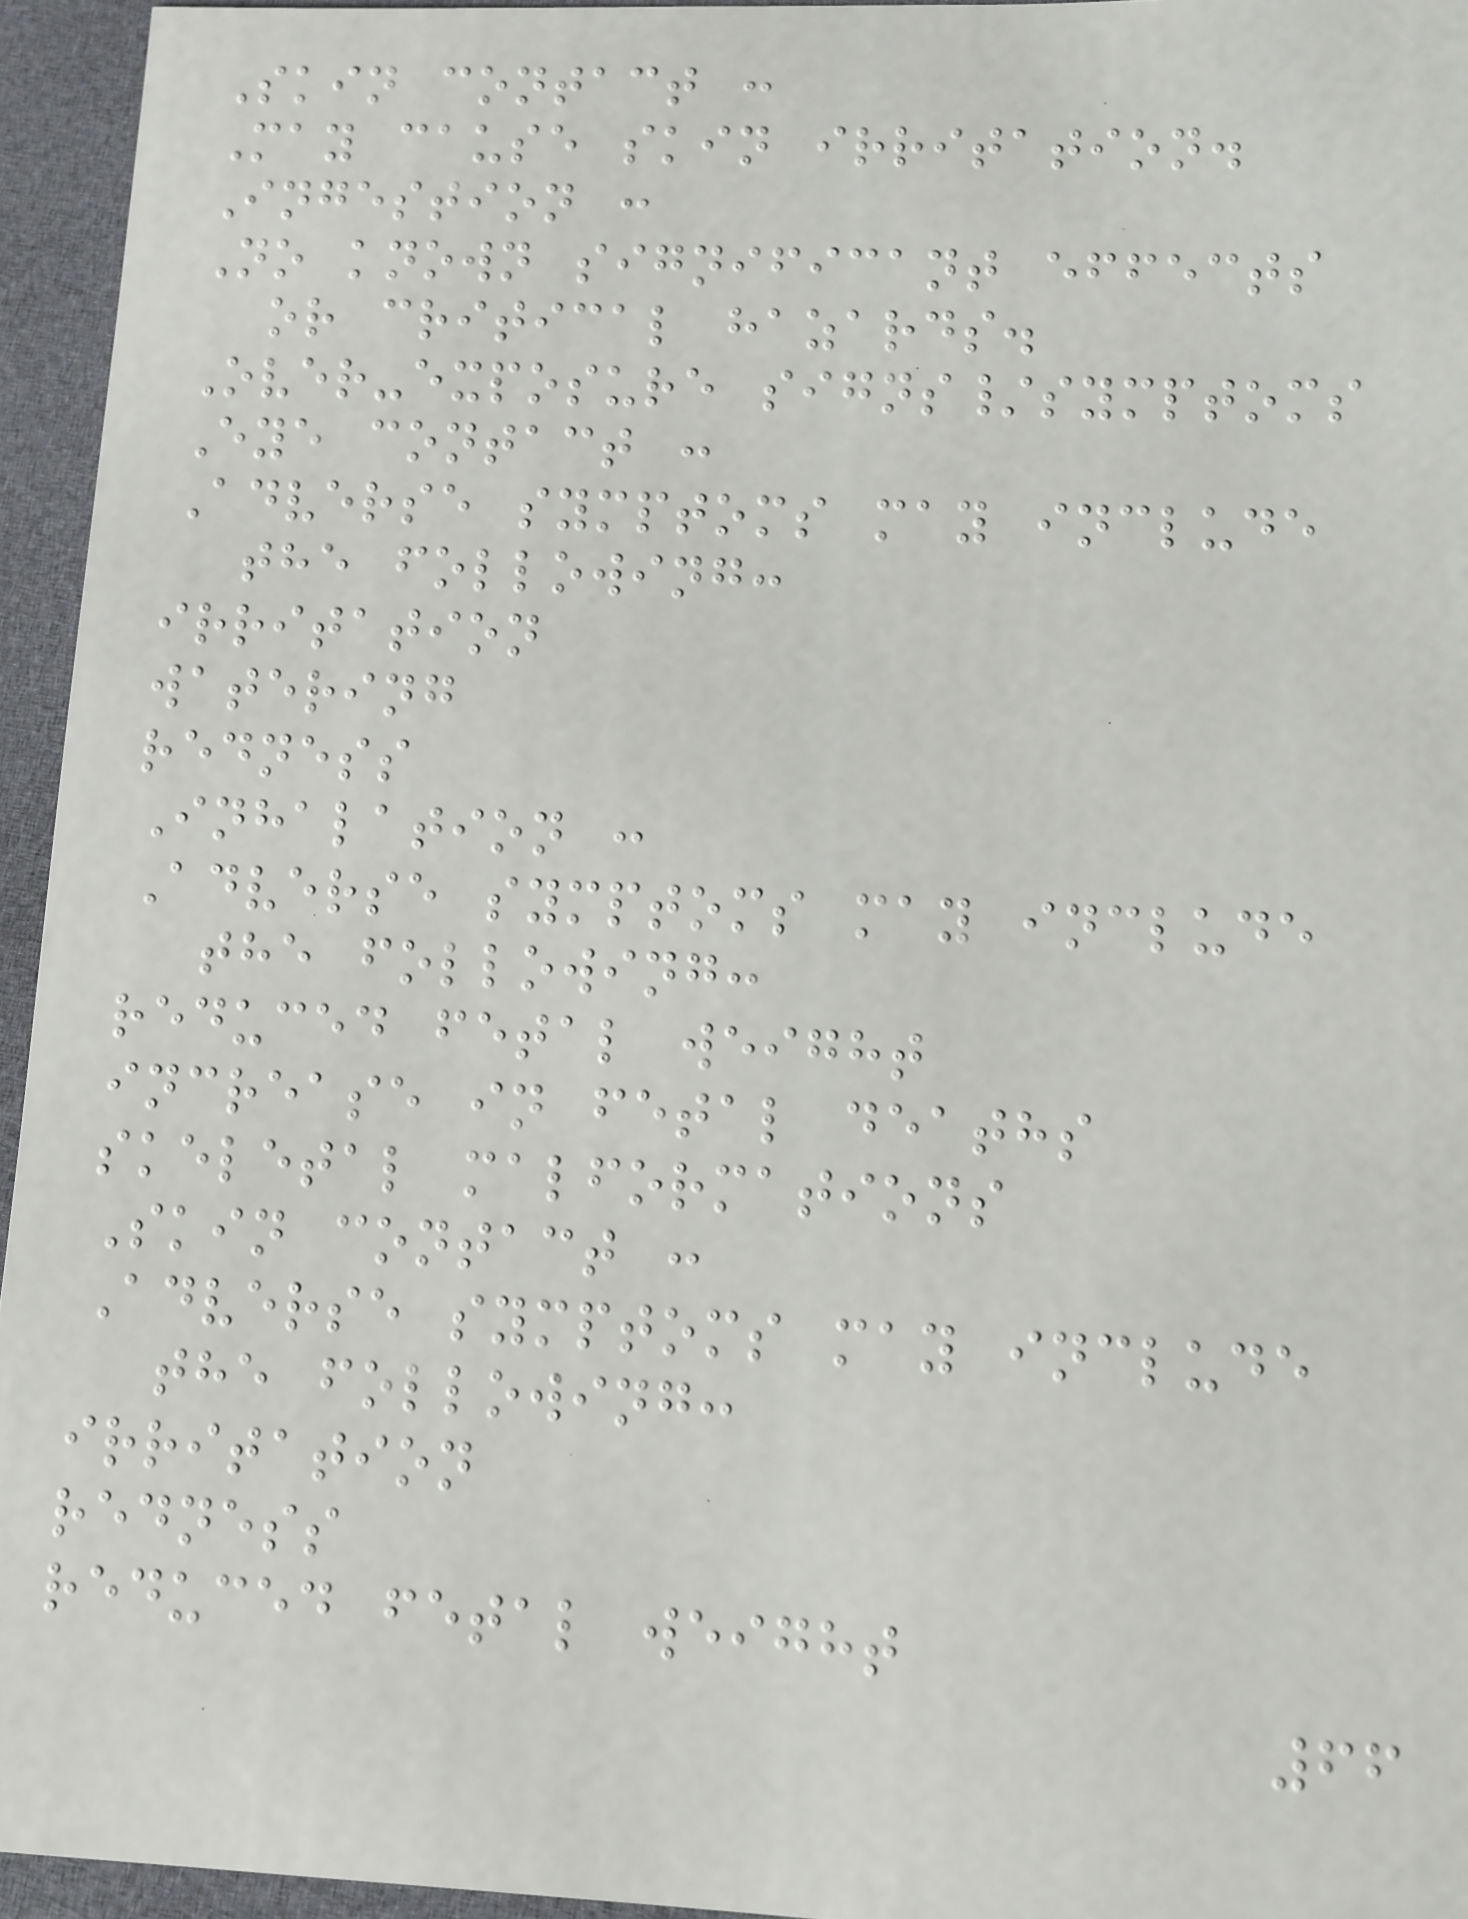Skin contact :
May cause skin irritation.
Ingestion :
No known significant effects
or critical hazards.
Over-exposure signs/symptoms
Eye contact :
Adverse symptoms may include
the following:
irritation
watering
redness
Inhalation :
Adverse symptoms may include
the following:
reduced fetal weight
increase in fetal deaths
skeletal malformations
Skin contact :
Adverse symptoms may include
the following:
irritation
redness
reduced fetal weight
66
